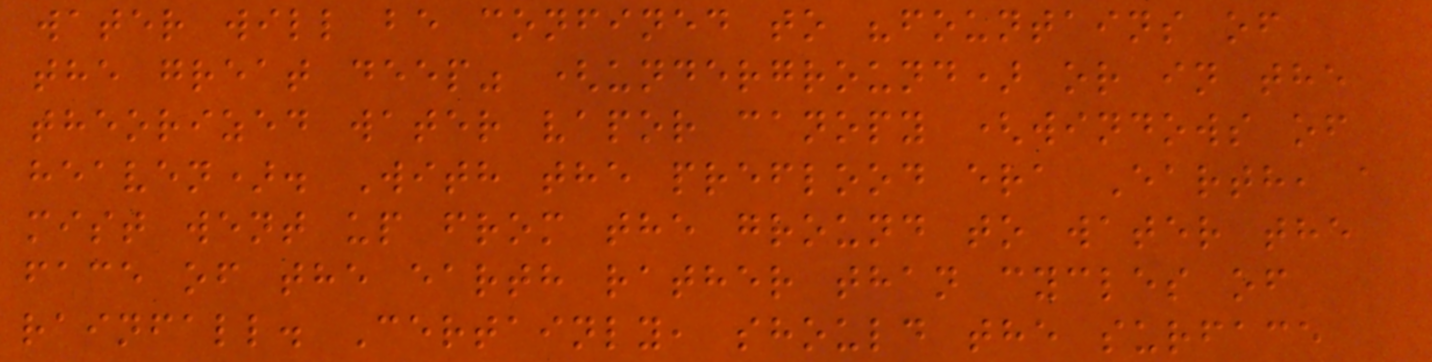water will be confined to "fountains of
the great deep" (underground) or in the
theorized water vapor canopy (windows of
heaven). With the preflood era Earth, a
mist went up from the ground to water the
face of the earth rather than cycles of
rainfall. Certainly, should the surface
